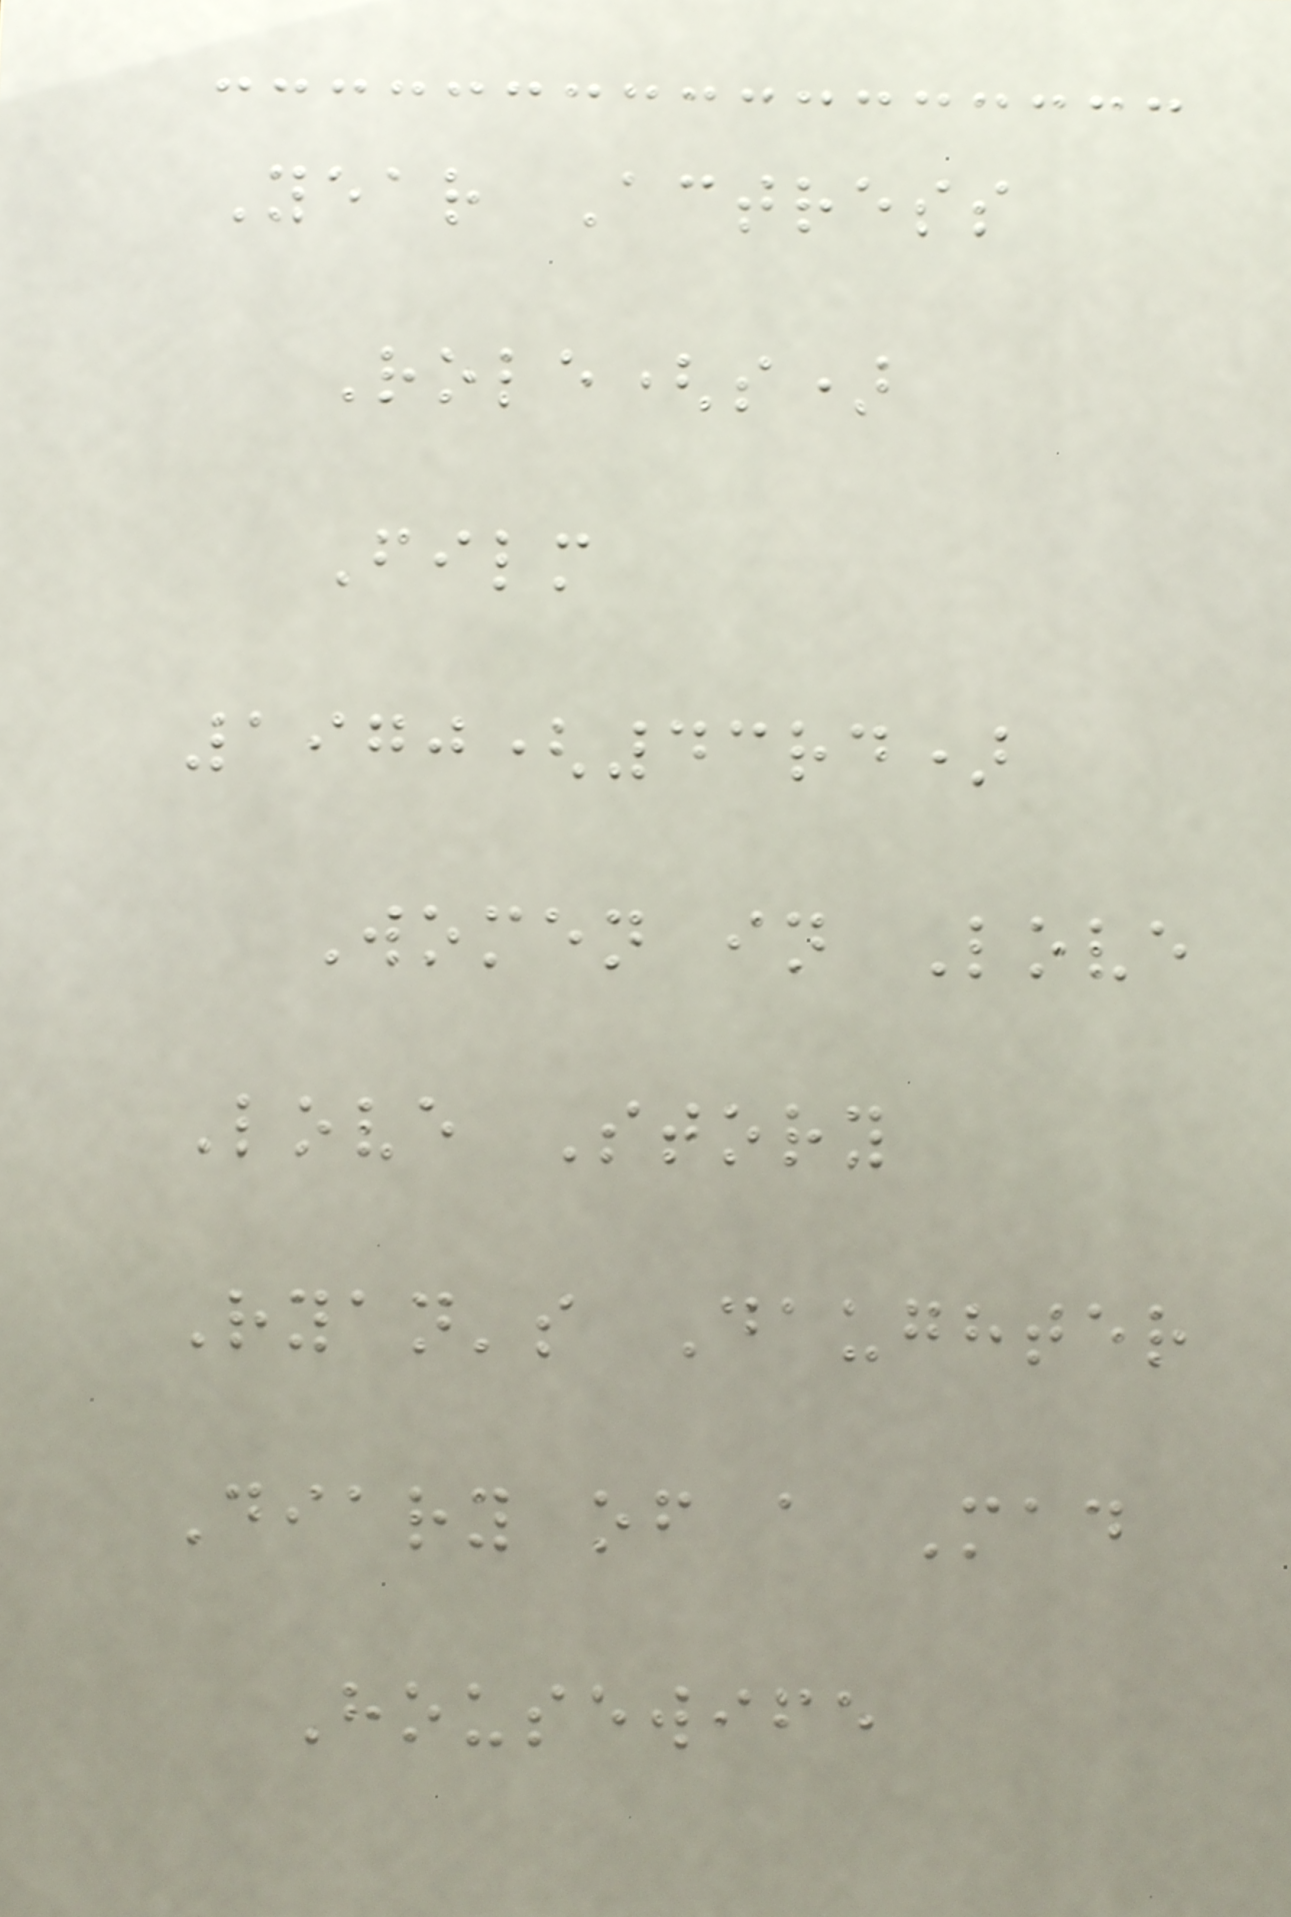Year Actress
Role(s)
Film
1970(43rd)
Women in Love
Love Story
Ryan's Daughter
Diary of a Mad
Housewife
